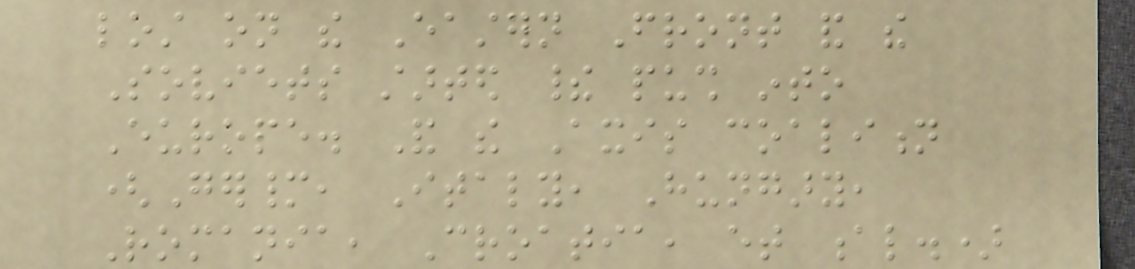lost on the Eastern Front and the
Soviets started their push into
Europe. And the Axis coalition
(Germany, Italy, Hungary,
Romania, Croatia, et al.)
